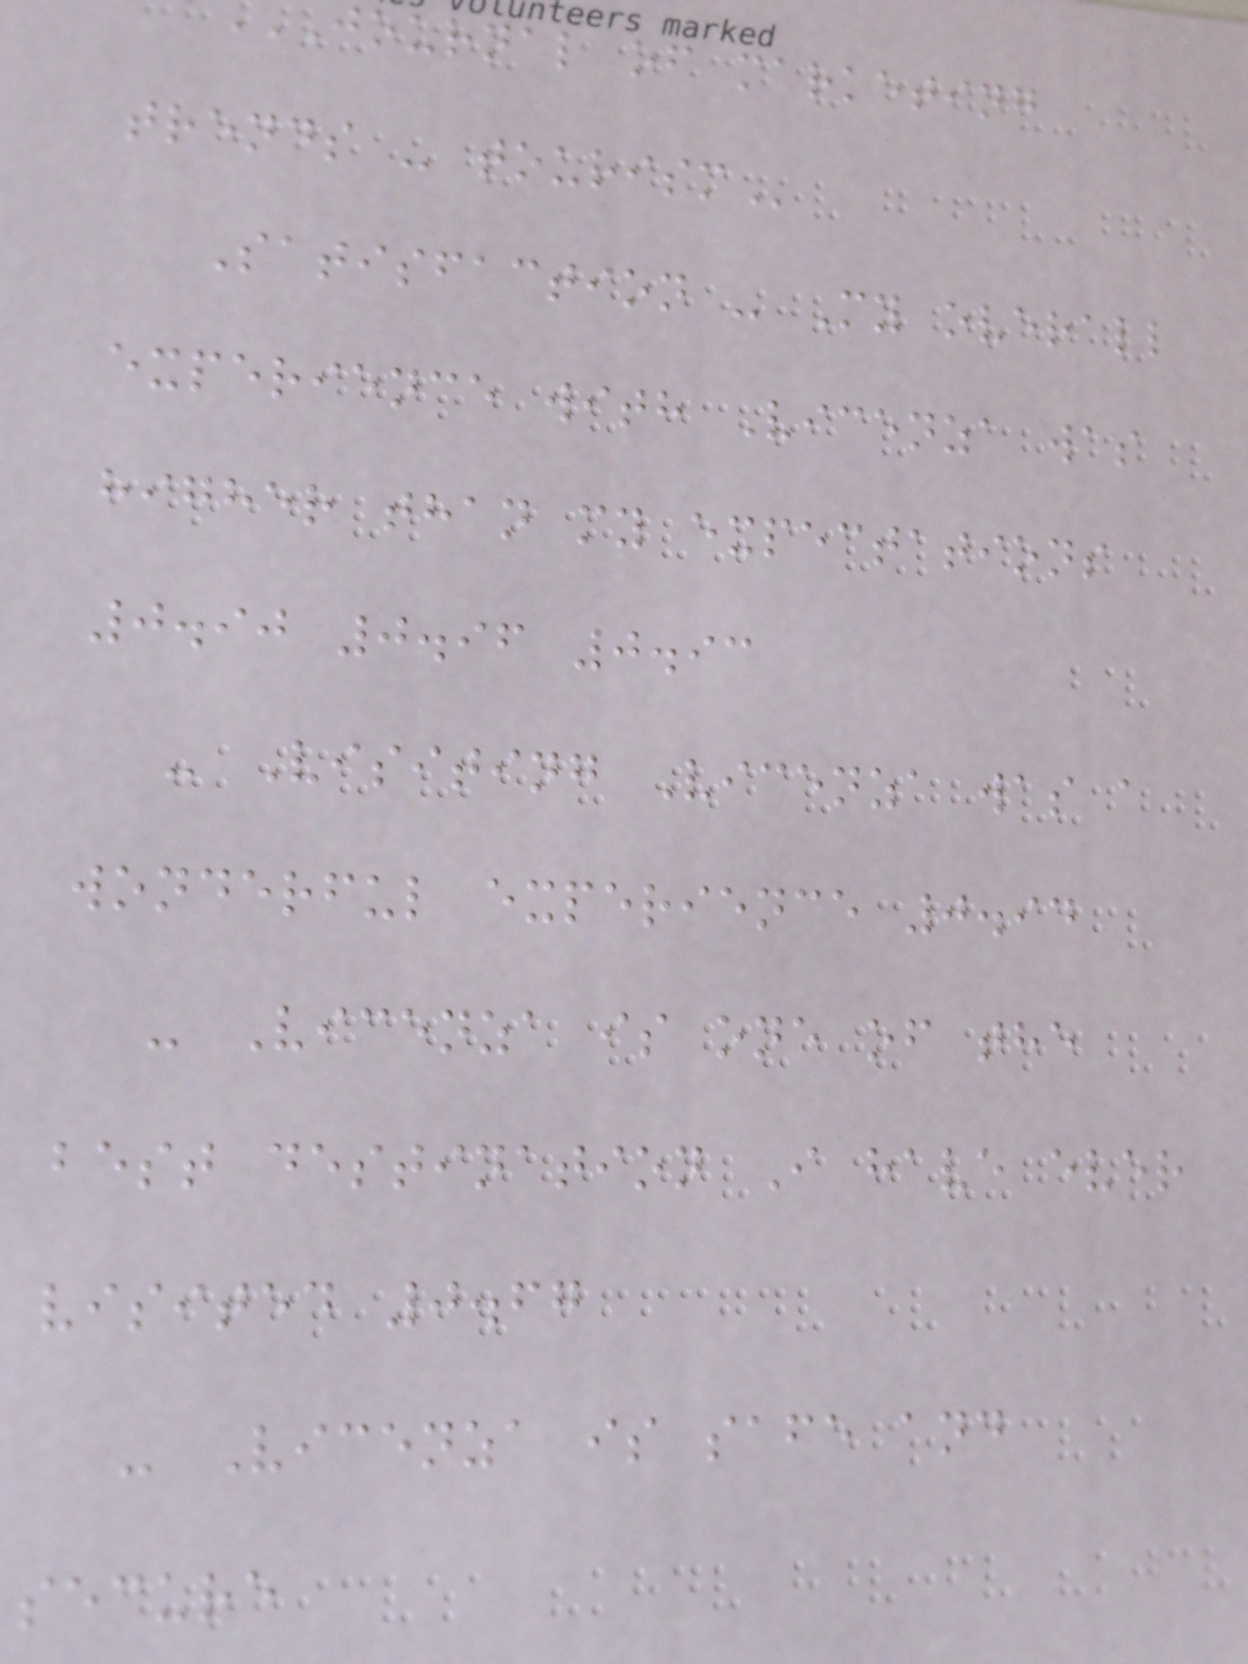journal of marketing
trends -
Satisfaction - My overall
experience with Vicenza was
higher than my expectations
0.90 0.96 0.93
- Visiting Vicenza was a
wonderful experience 0.94
- Vicenza is one of the
best destination I have ever
visited 0.67
- Vicenza is safe and
secure
